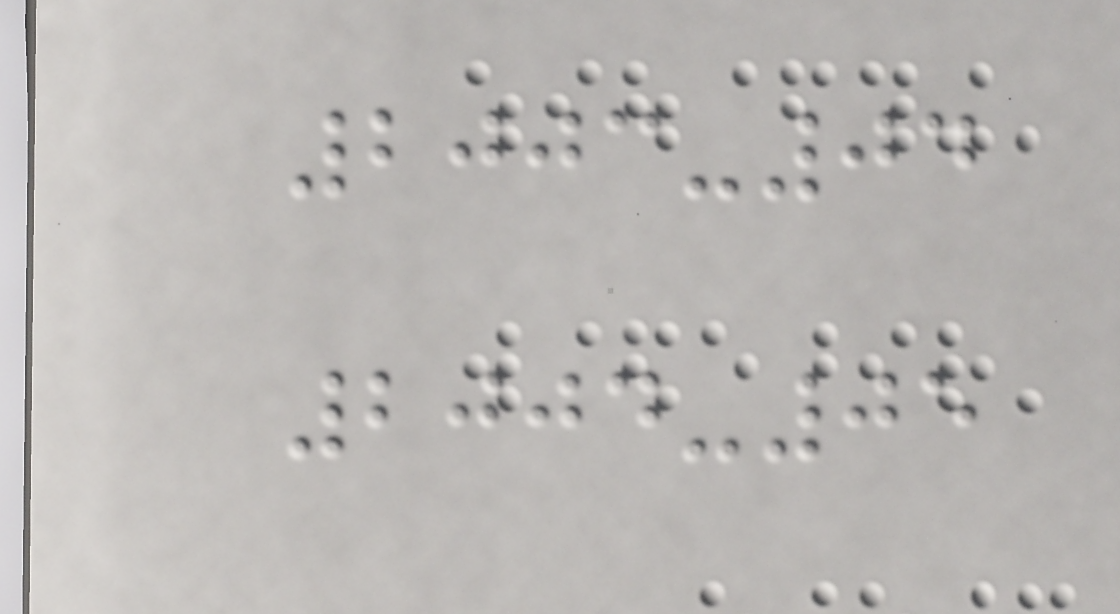2003-04
2004-05
